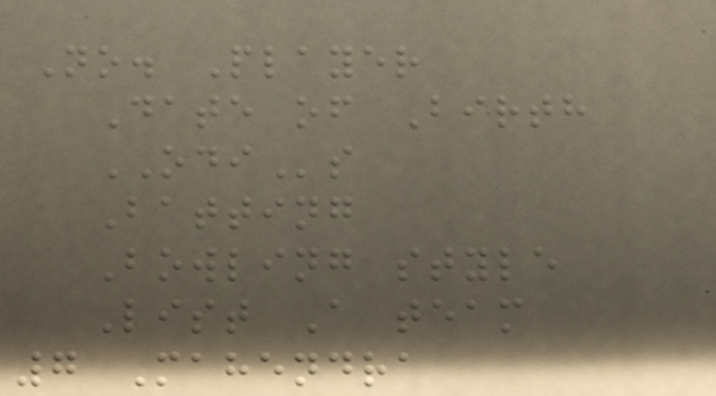No. Player
Date of Birth
ODIs
Batting
Bowling style
List A team
7 Mahendra
